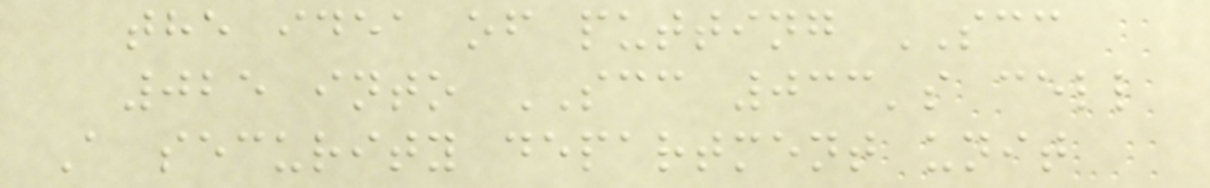the idea of putting SCC
025 into SCC 033's cell
A security department unit
